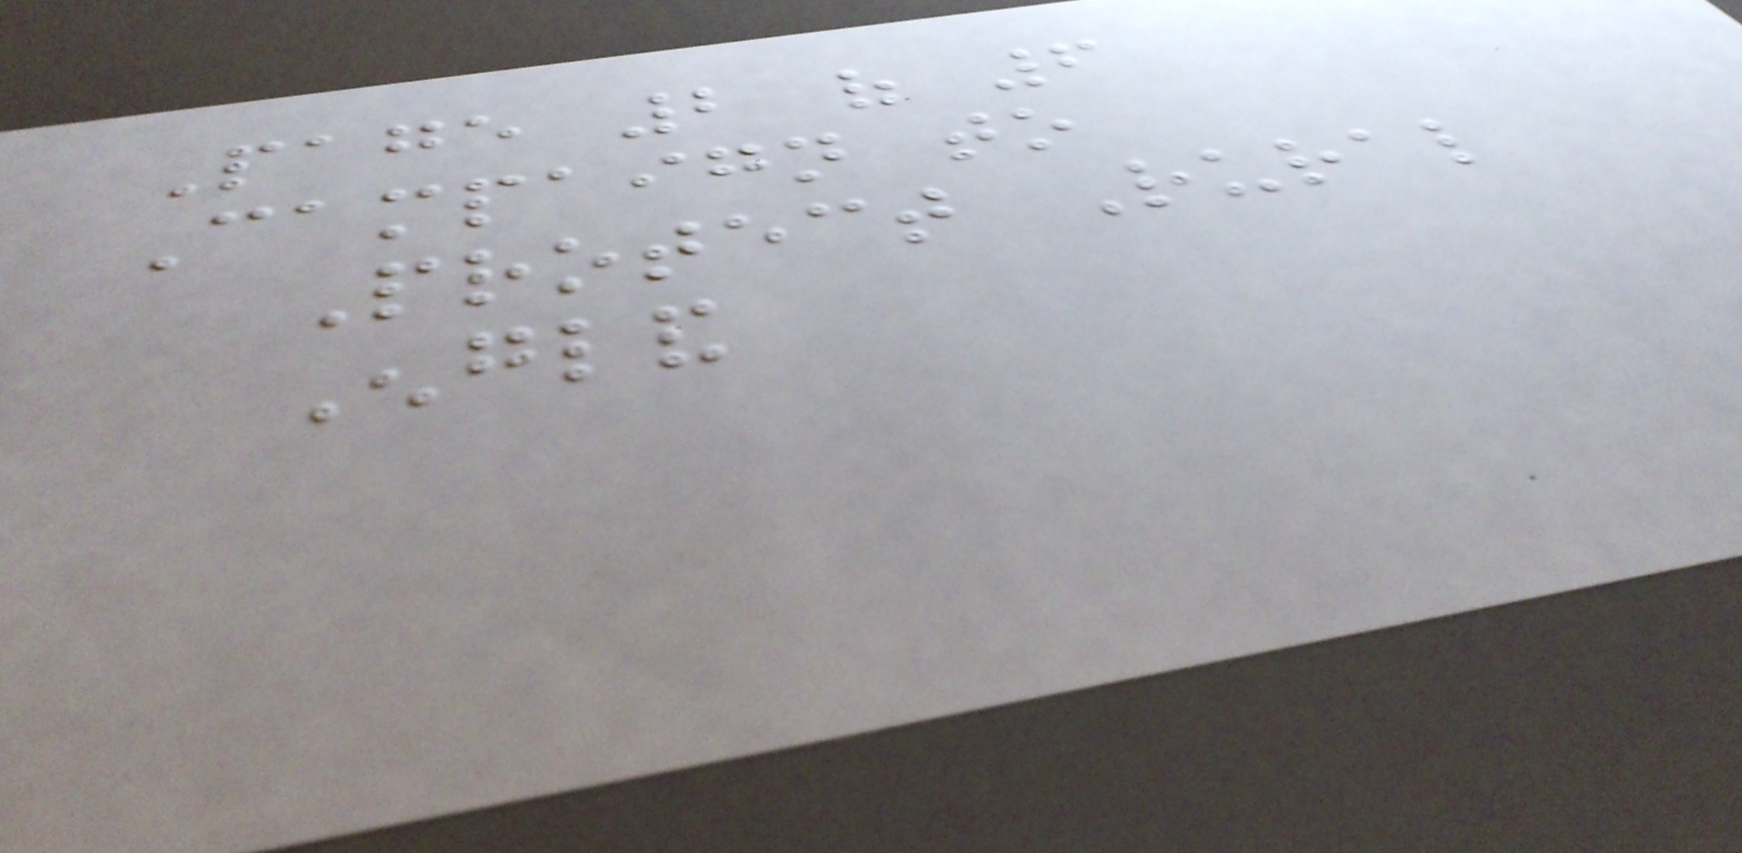Page 2 of 6
Campaign to
Protect Rural
England
